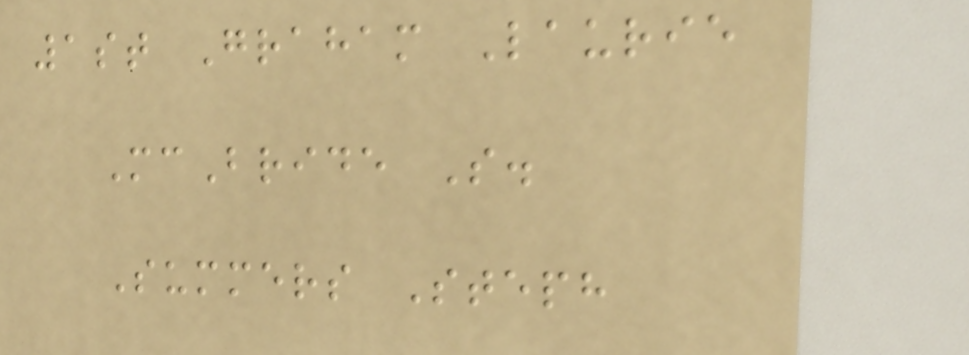1st Graham Laurie
McBride S.
Summers Steph
